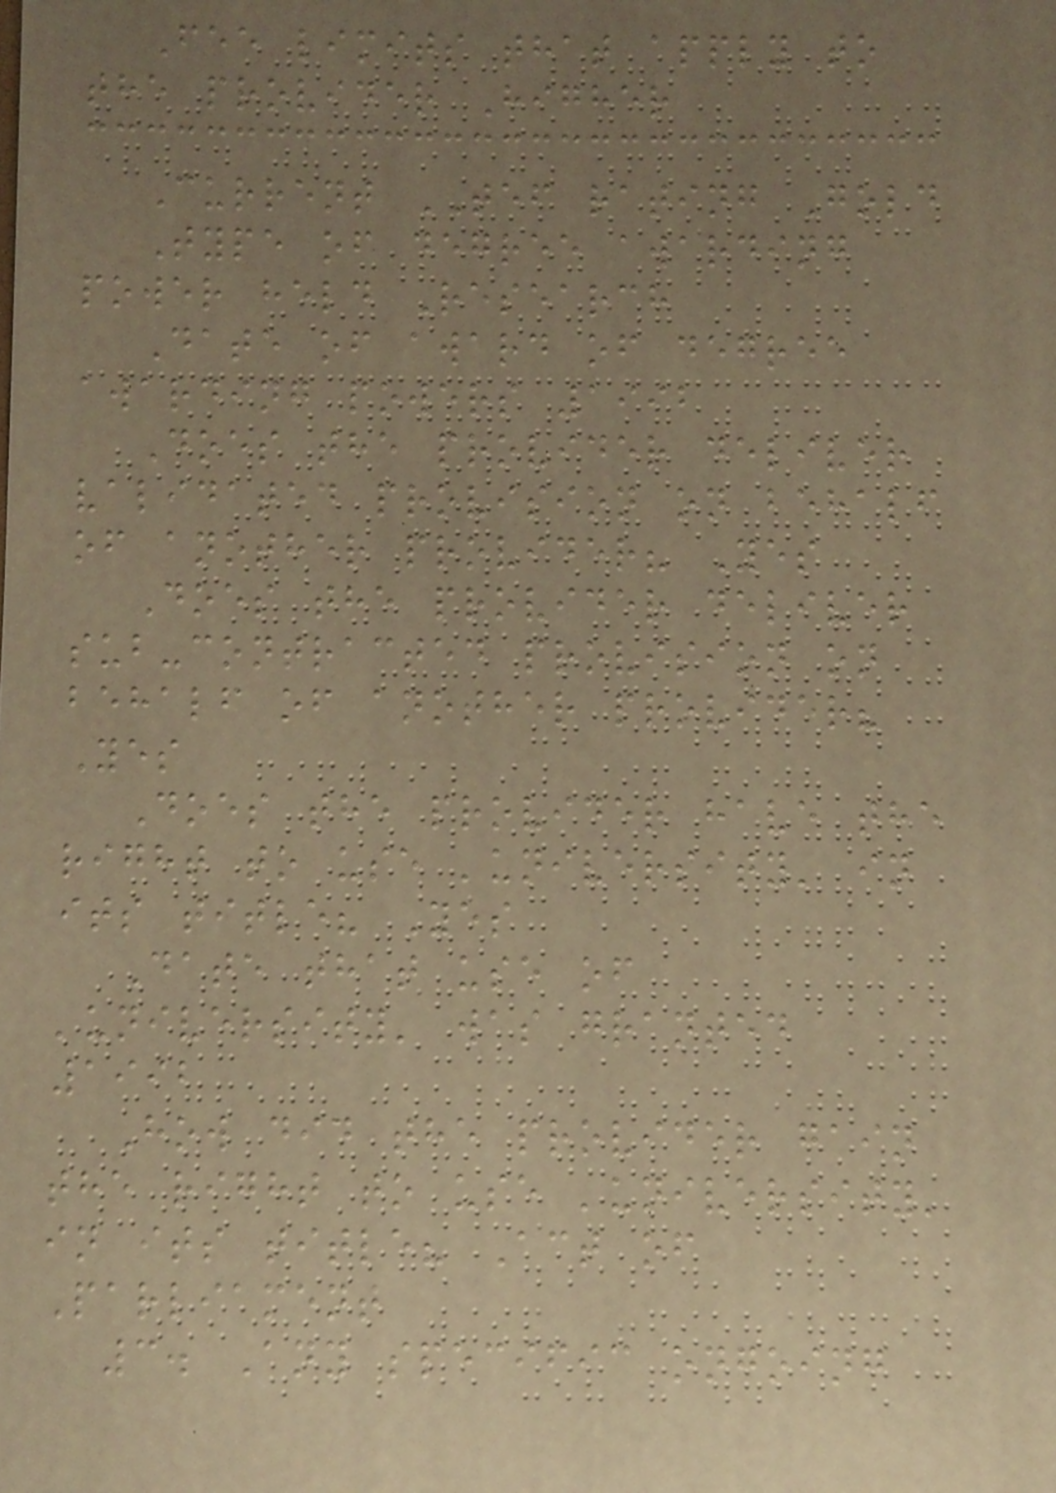Fee limits that apply to
the provider Higher
Current TEF rating Gold
Type of degree awarding
power held Research
Date of award of degree
awarding powers 1992
Does the provider deliver
validated provision on behalf
of another provider? Yes
Does the provider deliver
sub-contracted provision on
behalf of another provider?
Yes
Does the provider have the
right to use 'university' in
its title? Yes
Date that use of
'university' was granted
1992
How did the provider gain
the right to use 'university'
in its title? Act of
Parliament
3. Any specific ongoing
